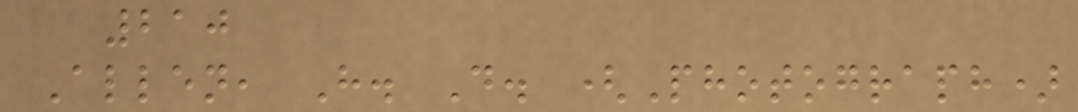210
Allen, H. D. (Photograph)
